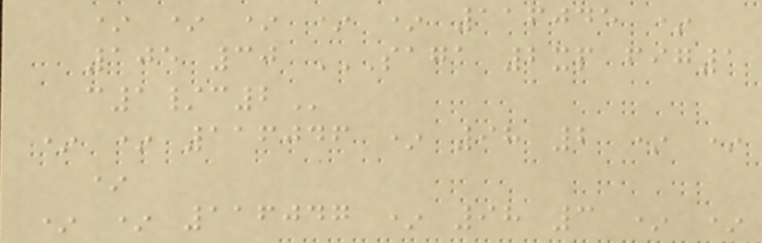* * * * * 116045 *
105 30 SAGA 2XP FIG1
C1/C2
* * 116046 * 98 2 * *
*
* * 116047 * 98 3 * *
